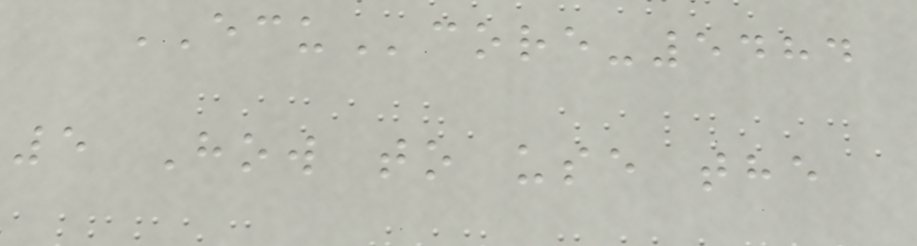ECUcore-5484
5 How to use the
